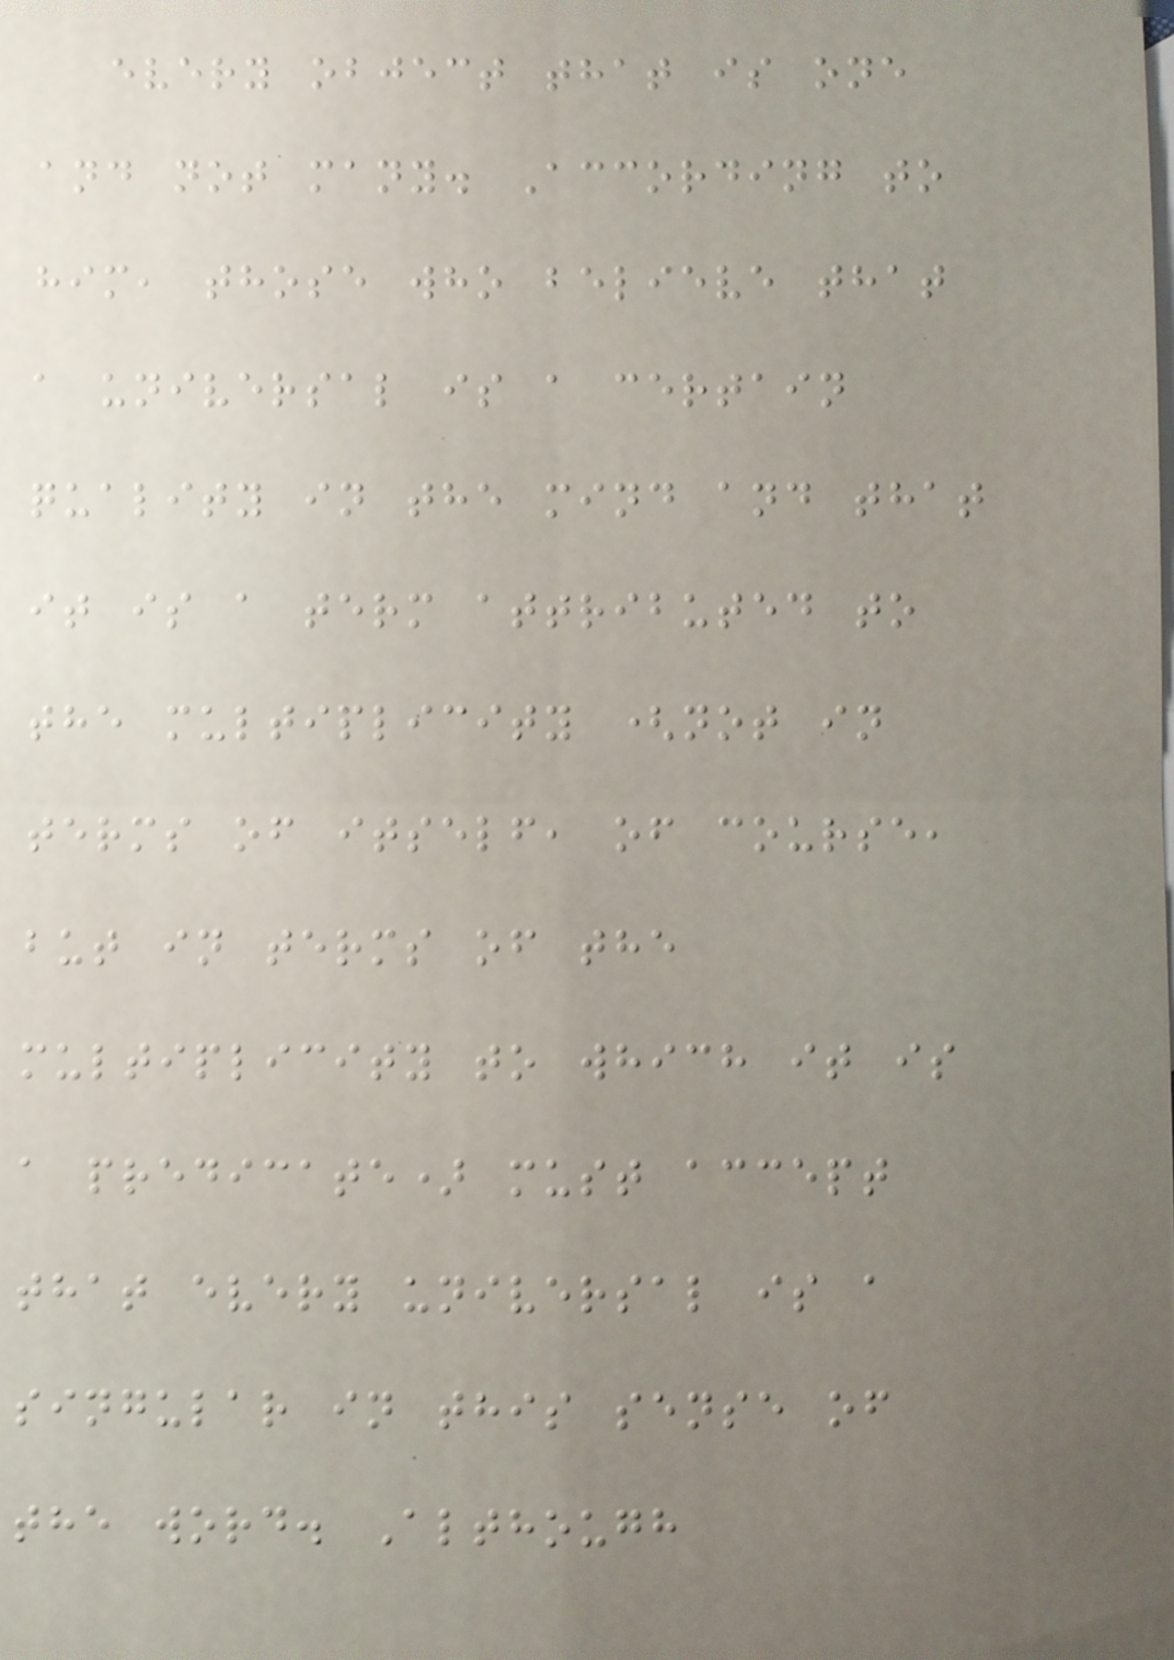every object that is one
and not many. According to
him, those who believe that
a universal is a certain
quality in the mind and that
it is a term attributed to
the multiplicity (not in
terms of itself, of course,
but in terms of the
multiplicity to which it is
a predicate) must accept
that every universal is a
singular in this sense of
the word. Although
